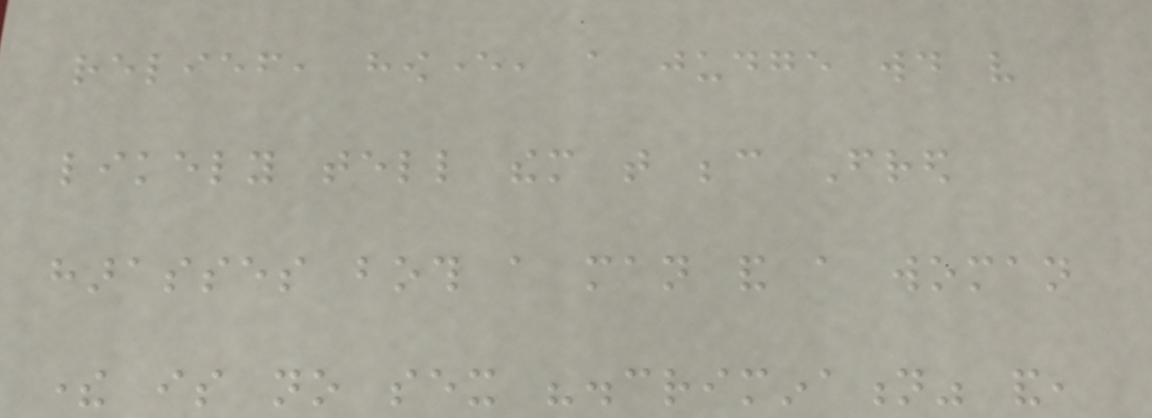relief, however, a judge would very
likely tell them that because Fred
harasses both a man and a woman
there is no sex "discrimination" and,
